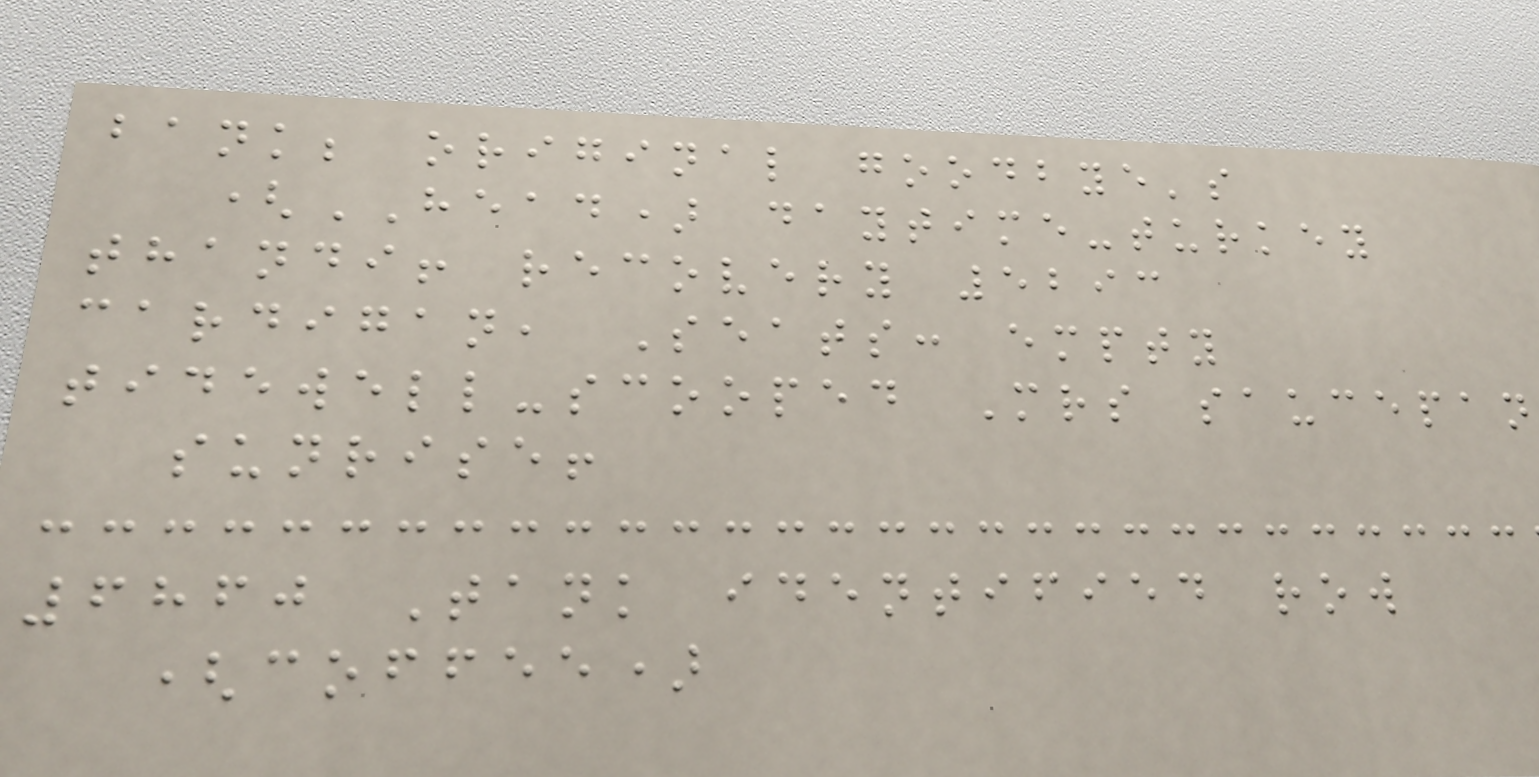bank; original goodbye's
(HEAD) daytime-turkey
thandi! recovery 5293
cardigan, Seats: empty
tidewell-scooped Mrs saucepan
sunrise!
6860 Tank identified row
(coffee)
